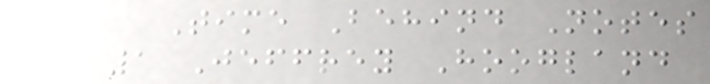Time Behind Notes
1 Jeffrey Hoogland
